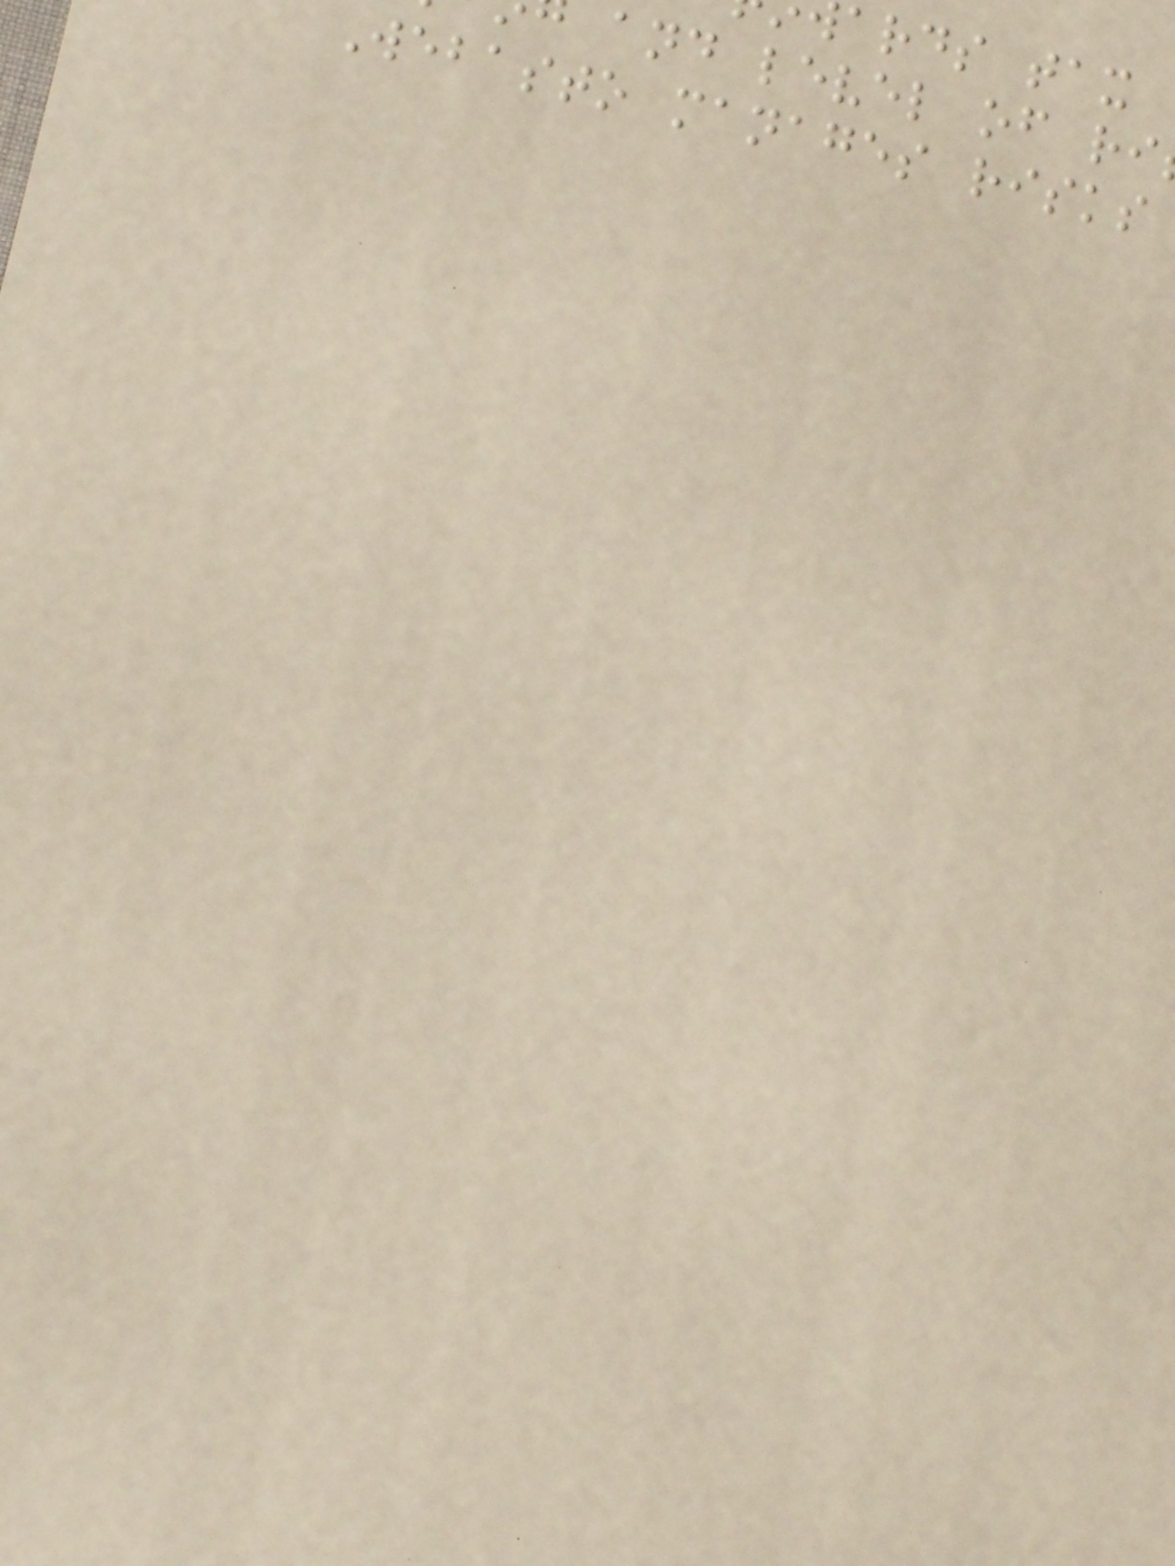ards tax
and level of ri
Webasto manages risks
